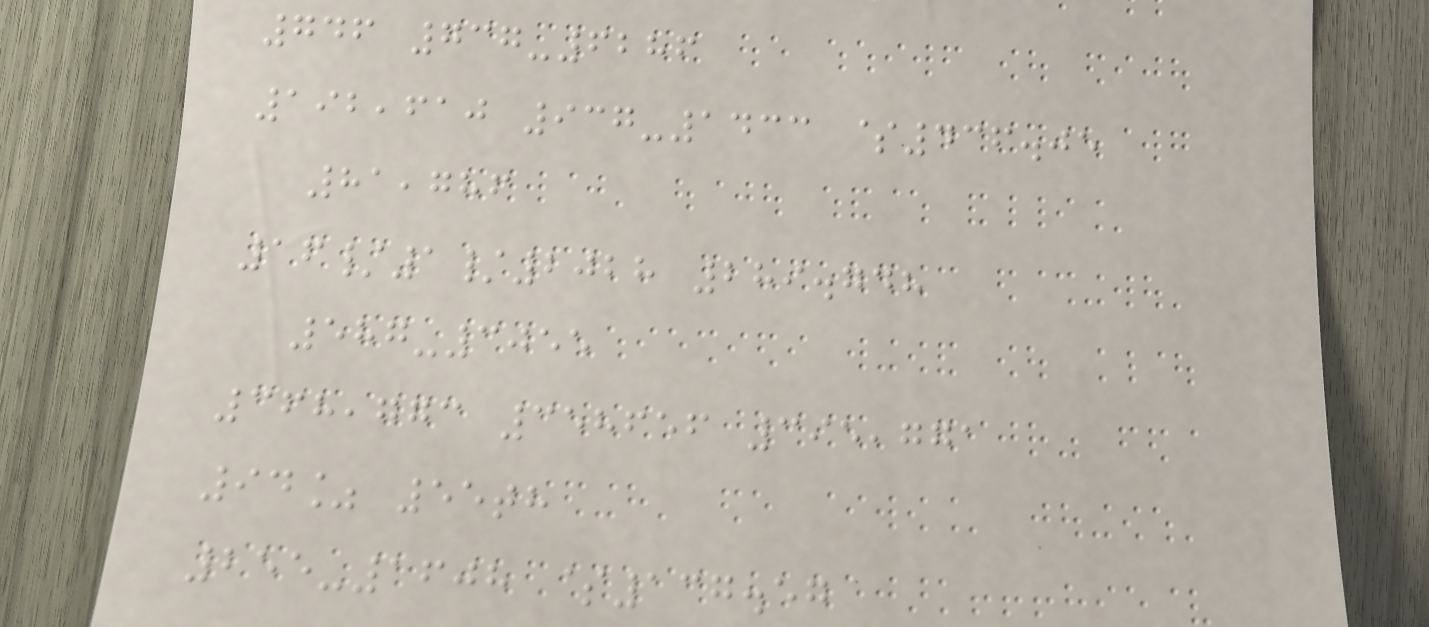746 737-6286
192,610 937-1433 $436.05
81,786
16/1/2028 289.748
587-3055
368,773 358656 395,771
94% 55th
255-1608 $137.57
